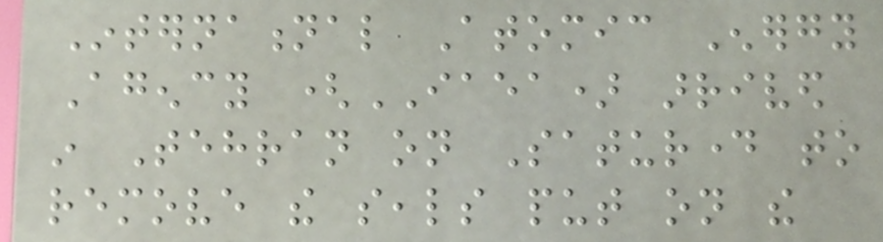International Atomic Energy
Agency (IAEA) arrived
in Tehran on Saturday to
remove the seals put on the
